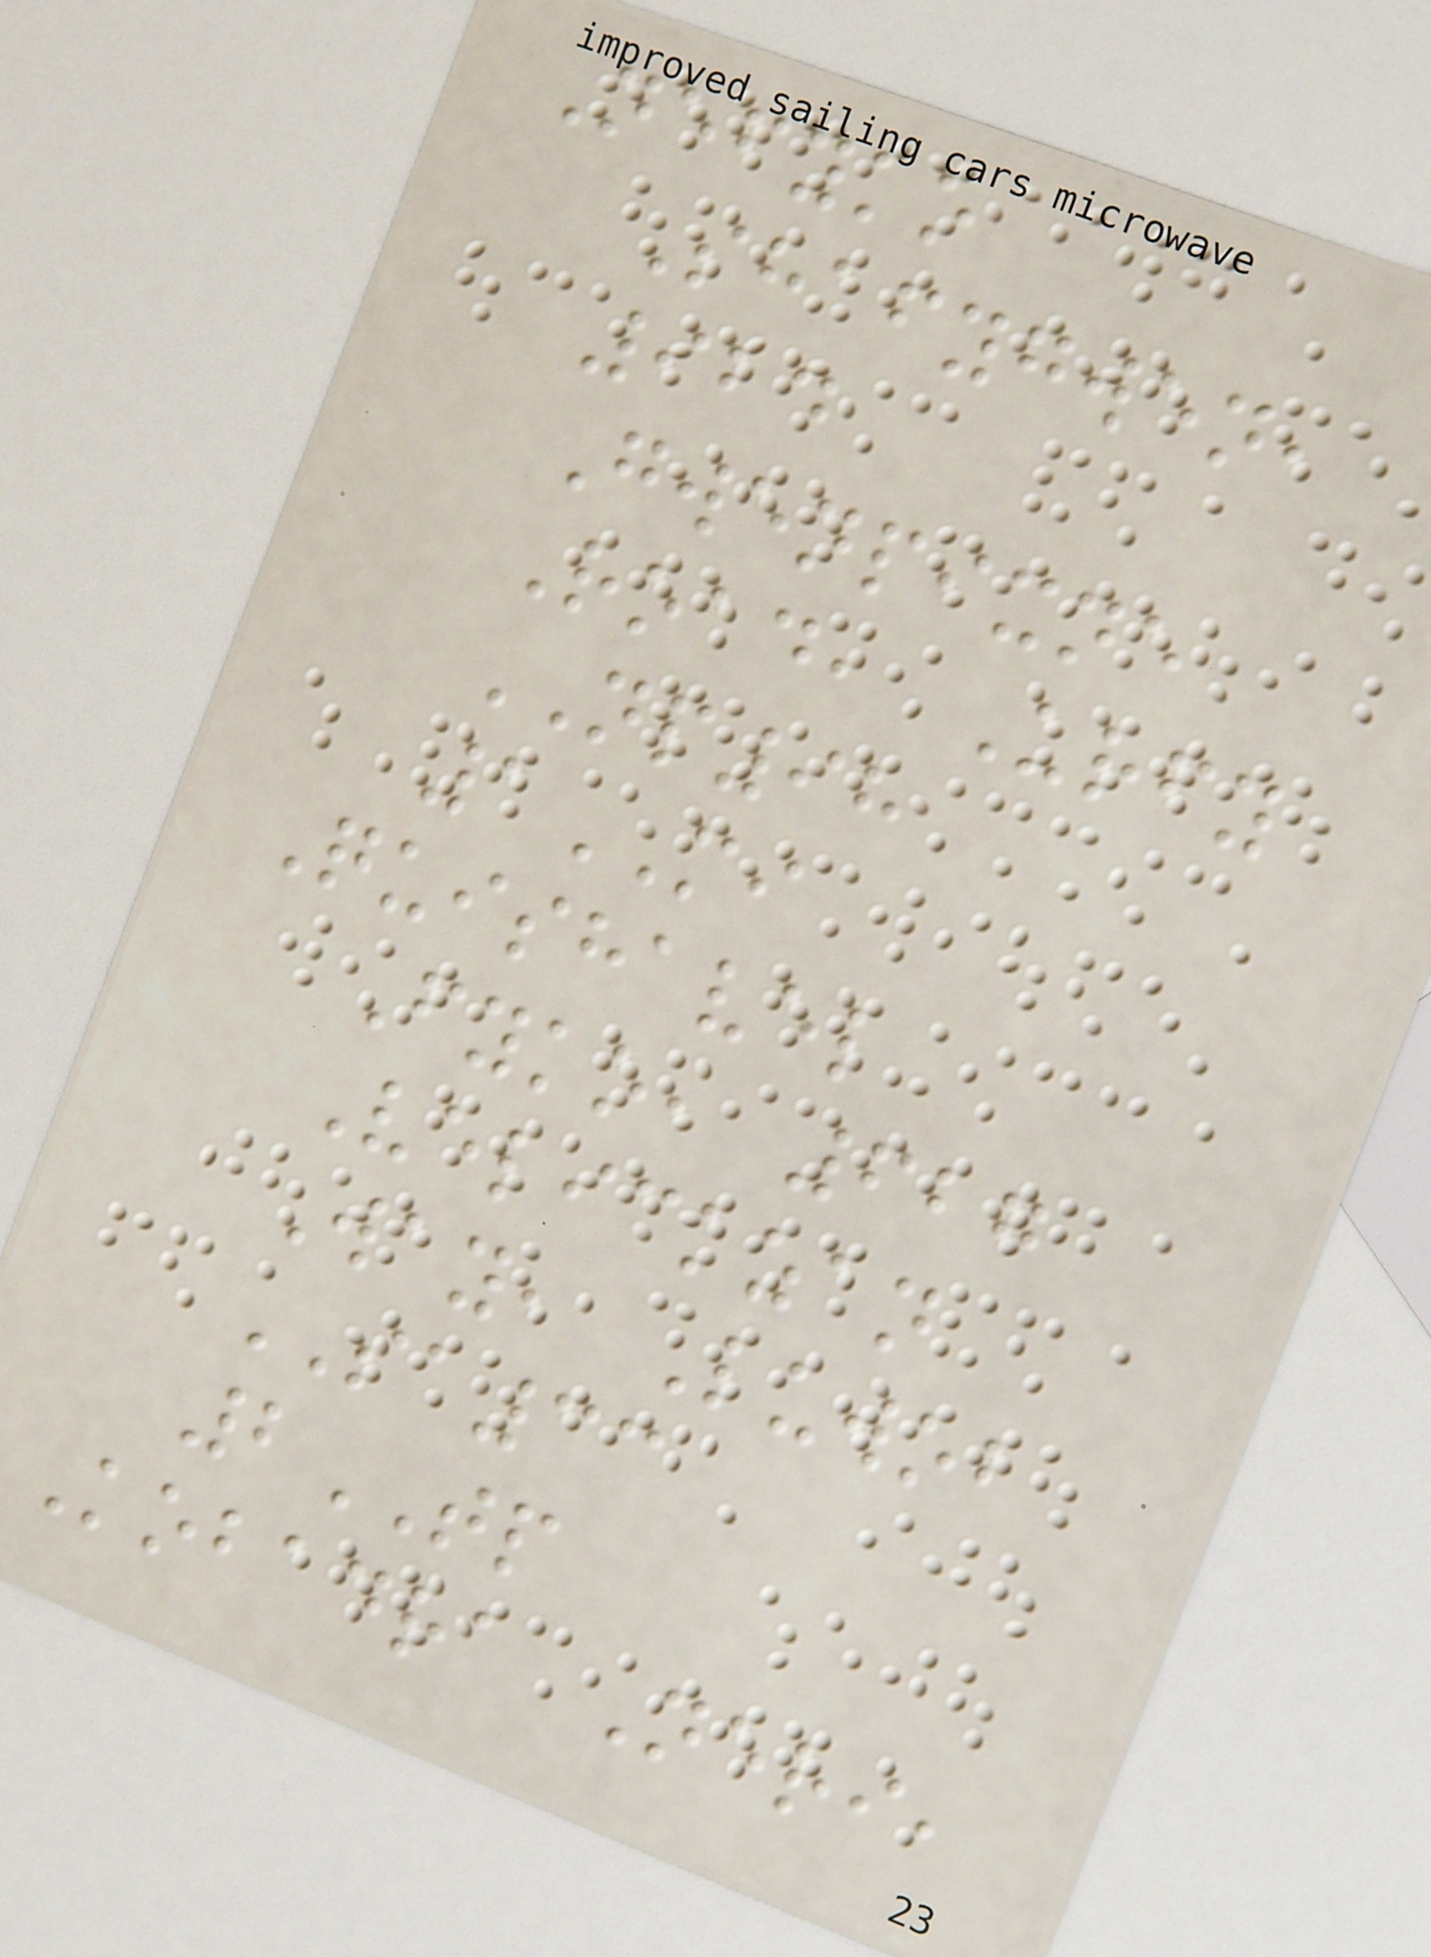Nefyko
Shafygwen,
924
Gwenpixne
Road, Urfy
NP98
1MI
Quishavel
Fyko, 627
Velickzan
Way, Luwob
SA33
2TP
Kobadra Neri,
